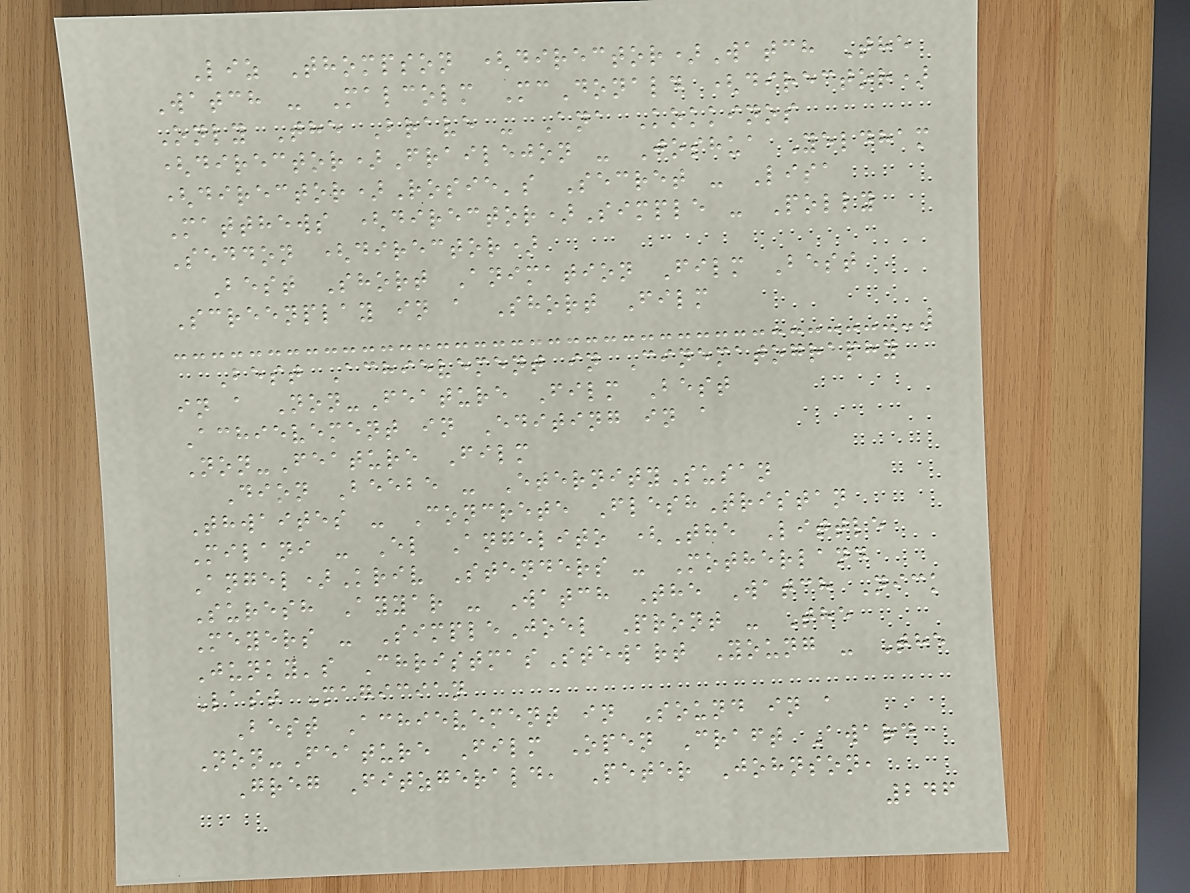Liz Thompson (director)Watch The
Watch - Malcolm McDonald (director)
Only The Brave - Ana Kokkinos
(director)Frailejon - Joshua Yeldham
(director)Rosie's Secret - Lisa
Matthews (director)Simple - Polly
Seddon (director)
Best Short Animation Film Best
Screenplay in a Short Film
Best Achievement in Cinematography
in a Non-Feature Film Best
Achievement in Editing in a
Non-Feature Film
Dion Beebe - EternitySusan
Thwaites - Concrete FleshTristan
Milani - El Angelito (The Little
Angel)Kriv Stenders - Motherland
Suresh Ayyar - Watch The Watch Nick
Meyers - SimpleJoel Pront - The
Junky's ChristmasStewart Young - The
Last Magician
Best Achievement in Sound in a
Non-Feature Film Open Craft Award
Greg Fitzgerald, Peter Johnson,
246
